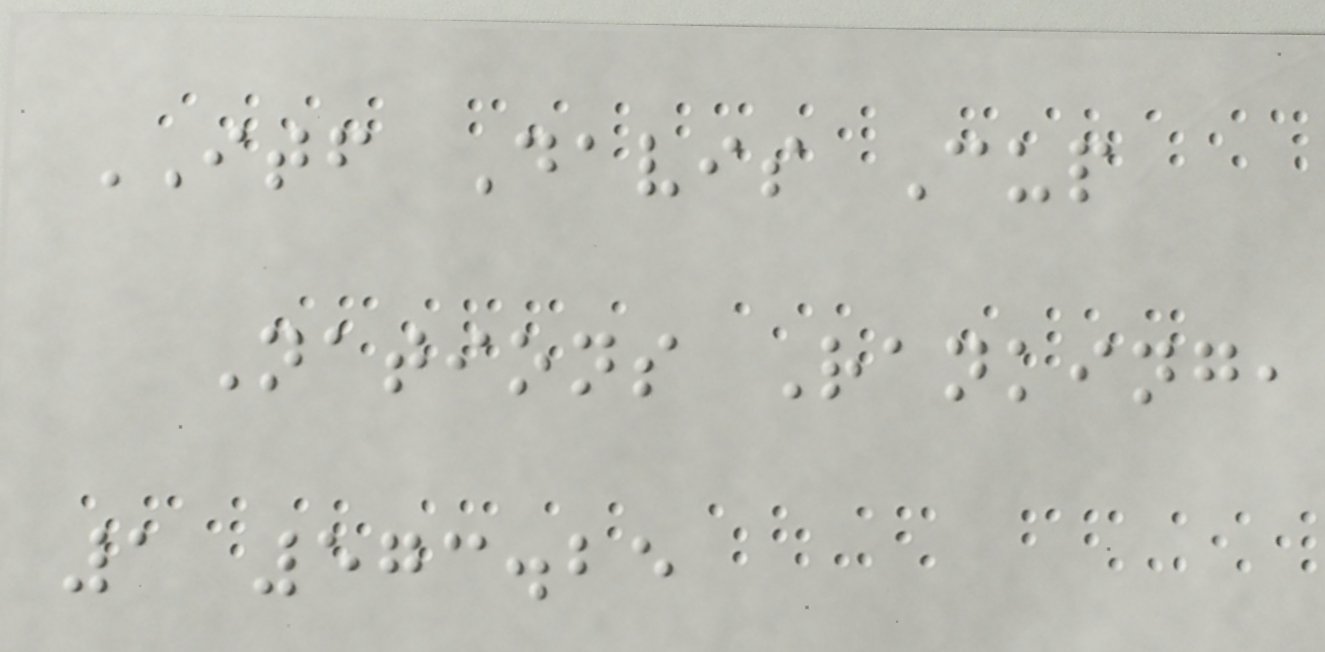ITF Davis Cup
Nations Ranking,
1 573.25
